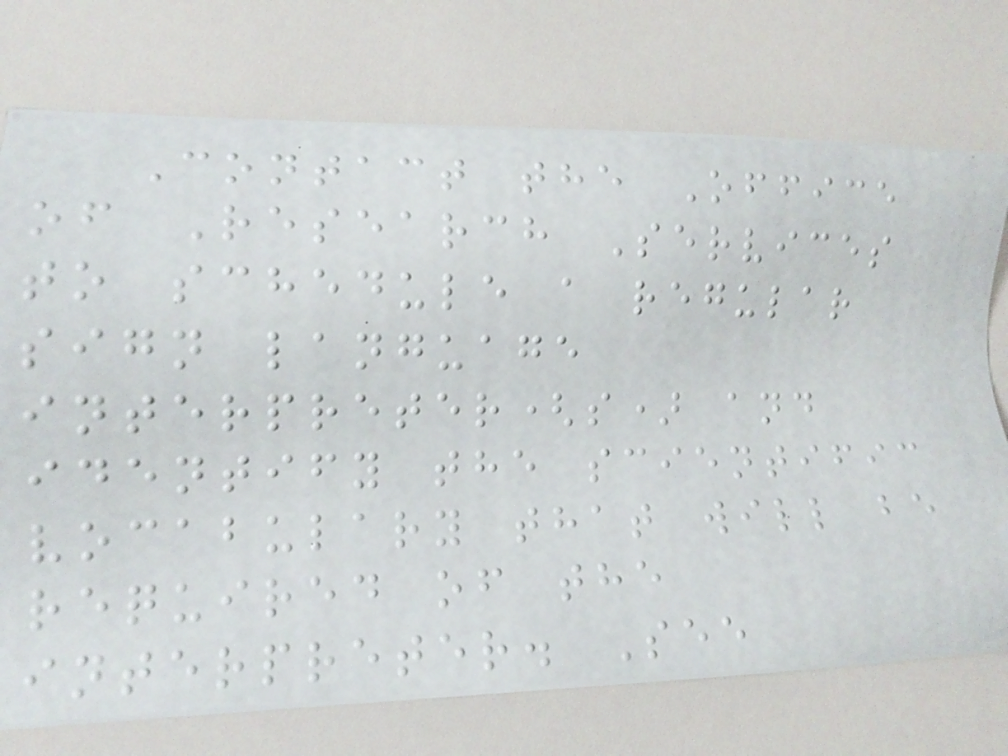Contact the Office
of Research Services
to schedule a regular
sign language
interpreter(s) and
identify the scientific
vocabulary that will be
required of the
interpreter. See
